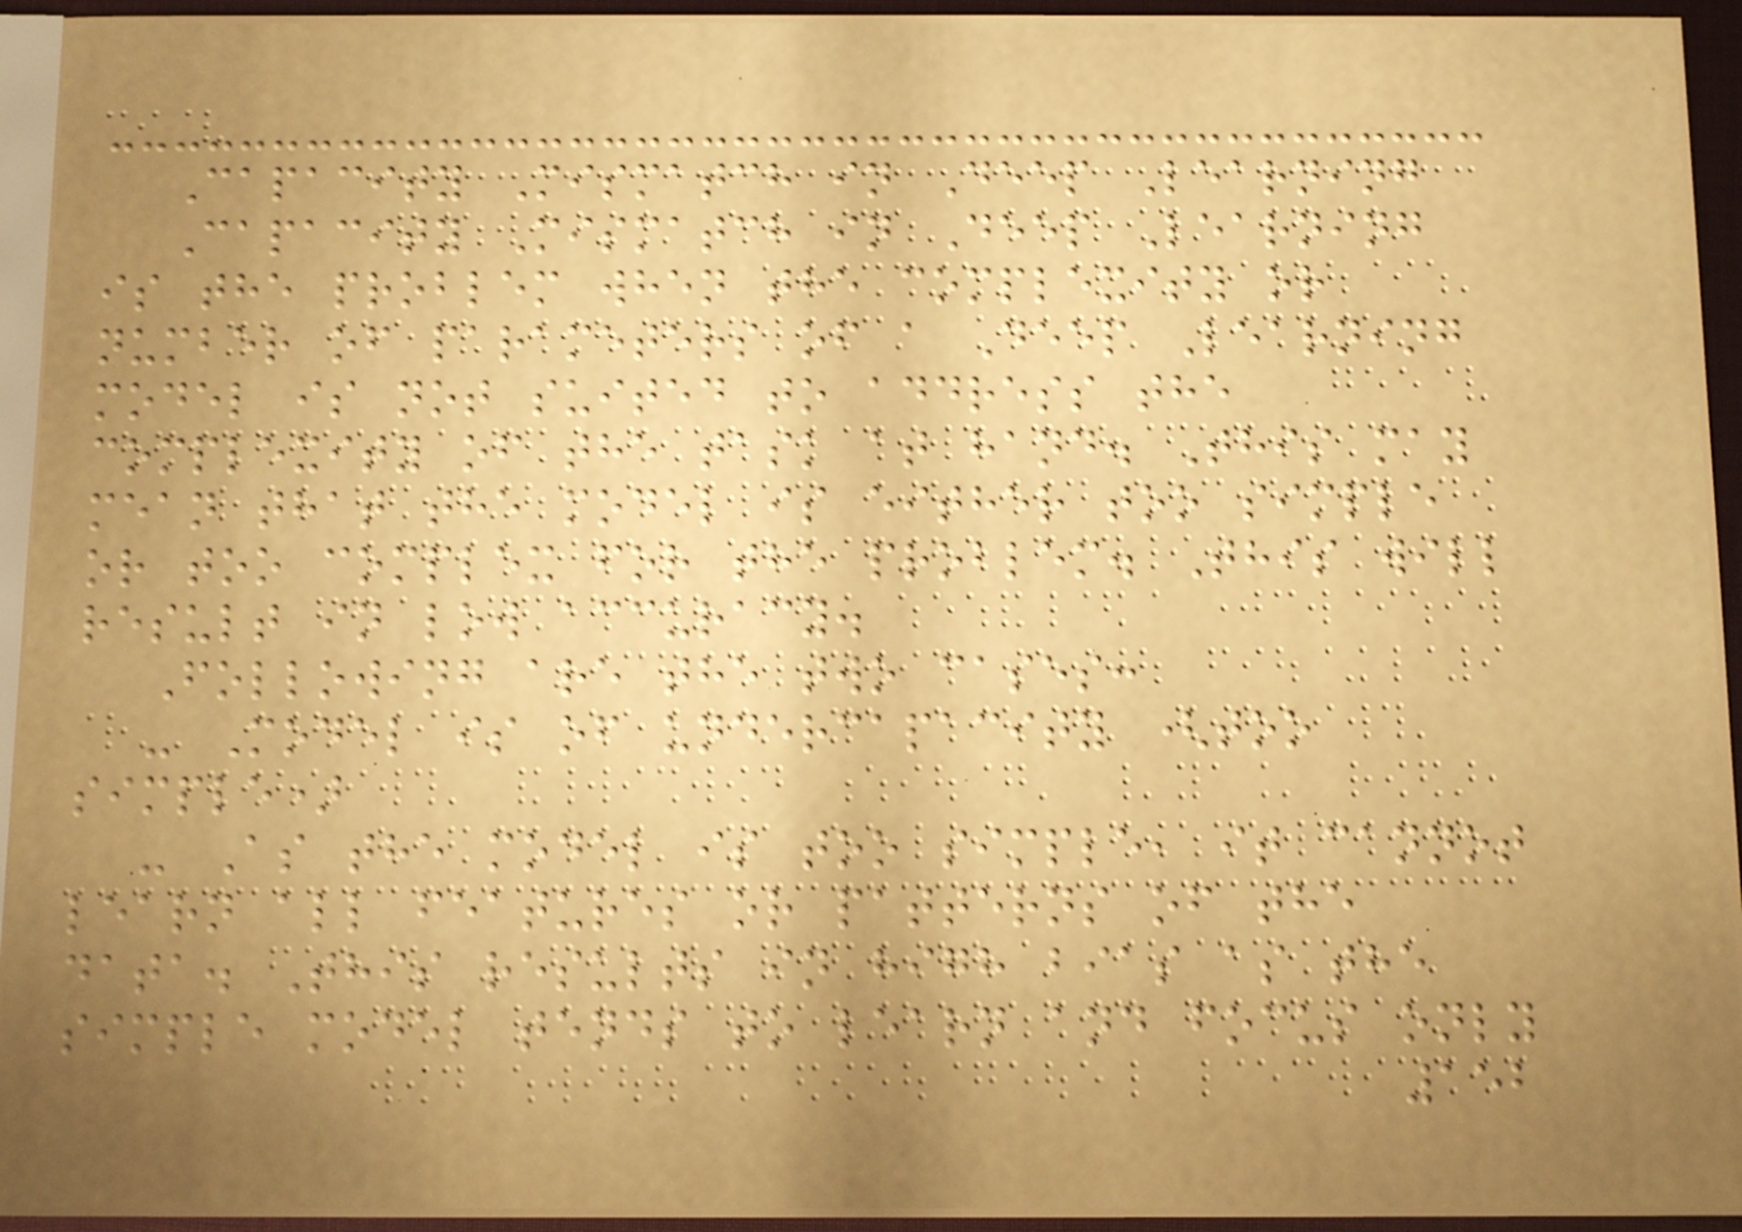Capacity Mismatch in Deep Learning
Capacity Mismatch in Deep Learning
is the problem when the complexity or
number of parameters of a Deep Learning
model is not suited to address the
complexity of the task at hand. This may
mean that the model is either too simple
or too complex for the problem. This will
result in low accuracy.
Following are the two cases:
- Model is of undercapacity (too
simple)
- As the model is too simple, it cannot
learn all features or patterns of the
data. This results in high bias as the
simple model tends to learn and focus only
152
